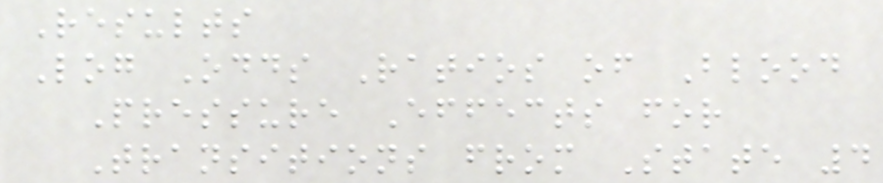Results
Log Odds Ratios of Blood
Pressure Effects for
Transitions from State 4
